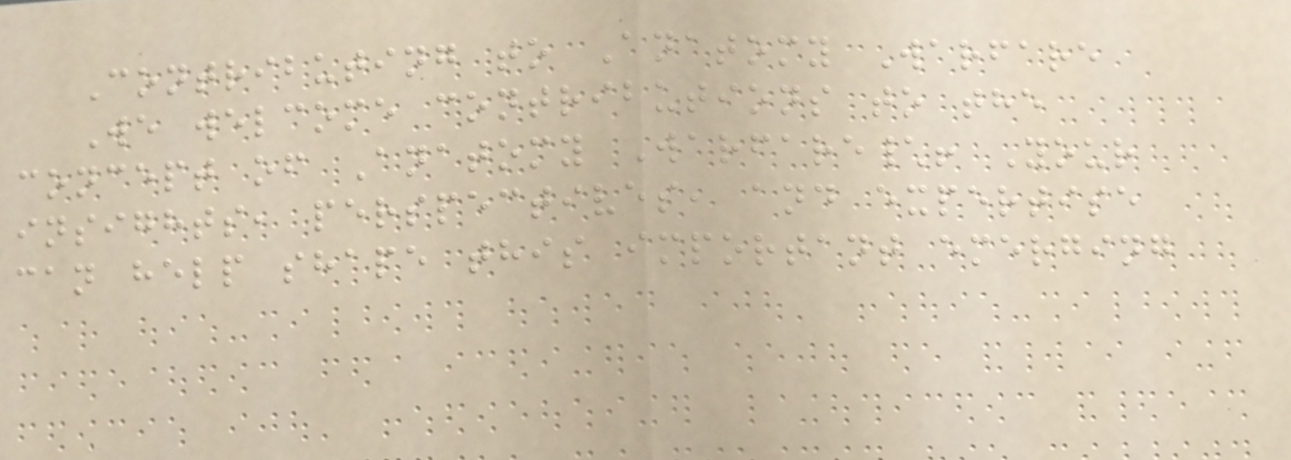Contributing to Anatomy Warfare
We welcome contributions to the
concept of Anatomy Warfare\! Your
insights, perspectives, and expertise
can help shape this important emerging
